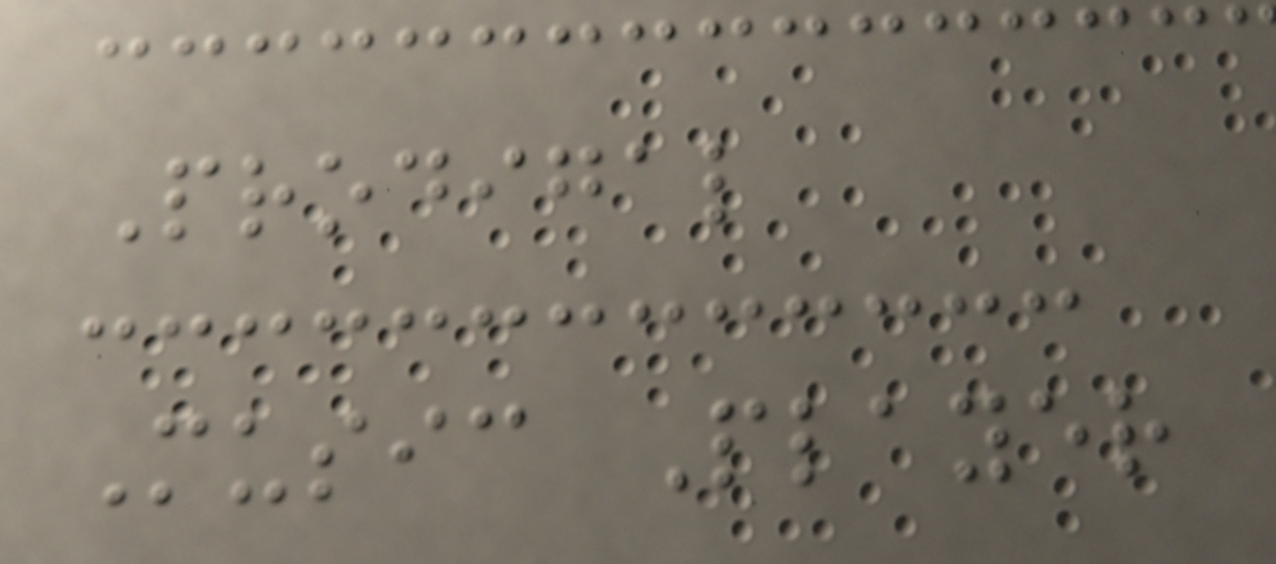Prodigal
Music Player
